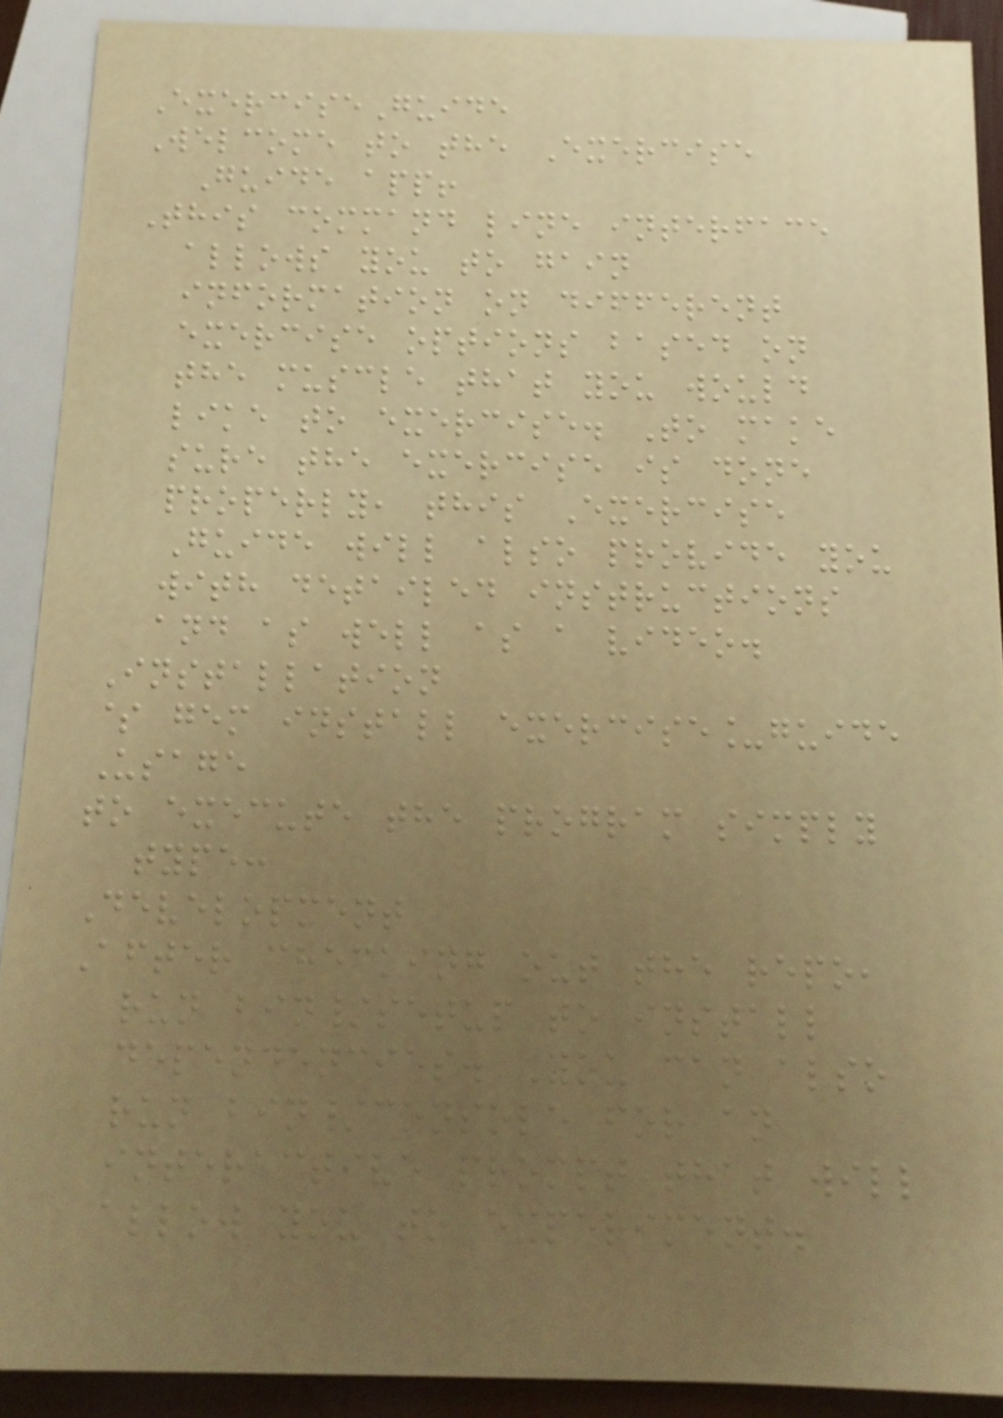ExerciseGuide
Welcome to the Exercise
Guide app!
This command line interface
allows you to gain
information on different
exercise options based on
the muscle that you would
like to exercise. To make
sure the exercise is done
properly, this Exercise
Guide will also provide you
with detailed instructions
and as well as a video.
Installation
$ gem install exercise_guide
Usage
to execute the program simply
type:
Development
After checking out the repo,
run bin/setup to install
dependencies. You can also
run bin/console for an
interactive prompt that will
allow you to experiment.
